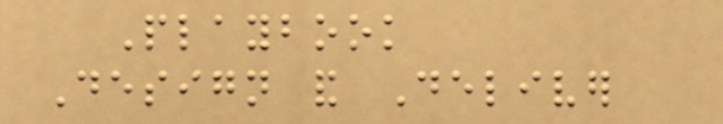Playbook
Design and Deliver
